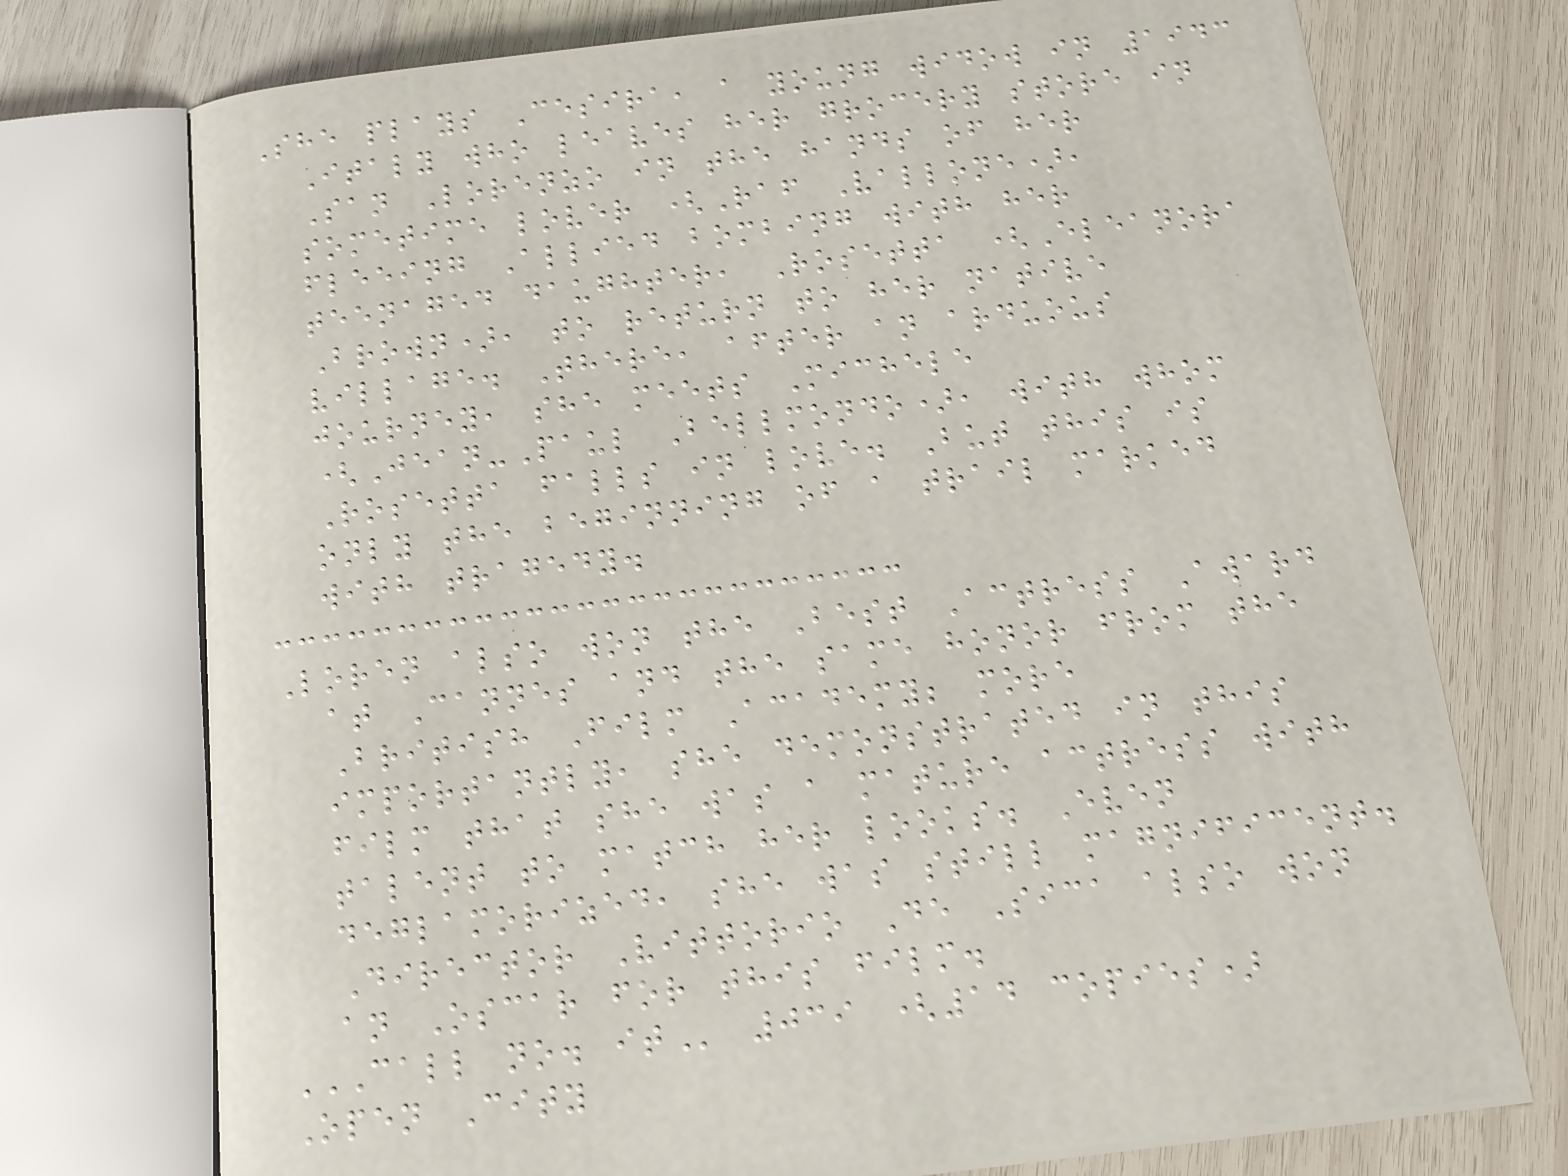She plays Cesira, a young widow in 1943
Italy who leaves her grocery store in
San Lorenzo in the hands of her
sometime lover (Raf Vallone),
fleeing Allied bombing with her
teenaged daughter, Rosetta (Eleanora
Brown), to return to her native
village. There, after an arduous
journey, she meets Michele
(Jean-Paul Bellmondo), with whom
Rosetta falls in love. But this is
only the beginning of a trail marked
with tragedy.
Loren also won the Best Actress Award
at Cannes and the same honor from the
British Film Academy; more
importantly, she demonstrated in this
film that she was a mature actress with
talent to match her looks. Even
deglamorized, she was still magnificent.
Director Vittorio De Sica also won
an Oscar for this film.
CALL NO. IT 039 (14 copies)
Open City
